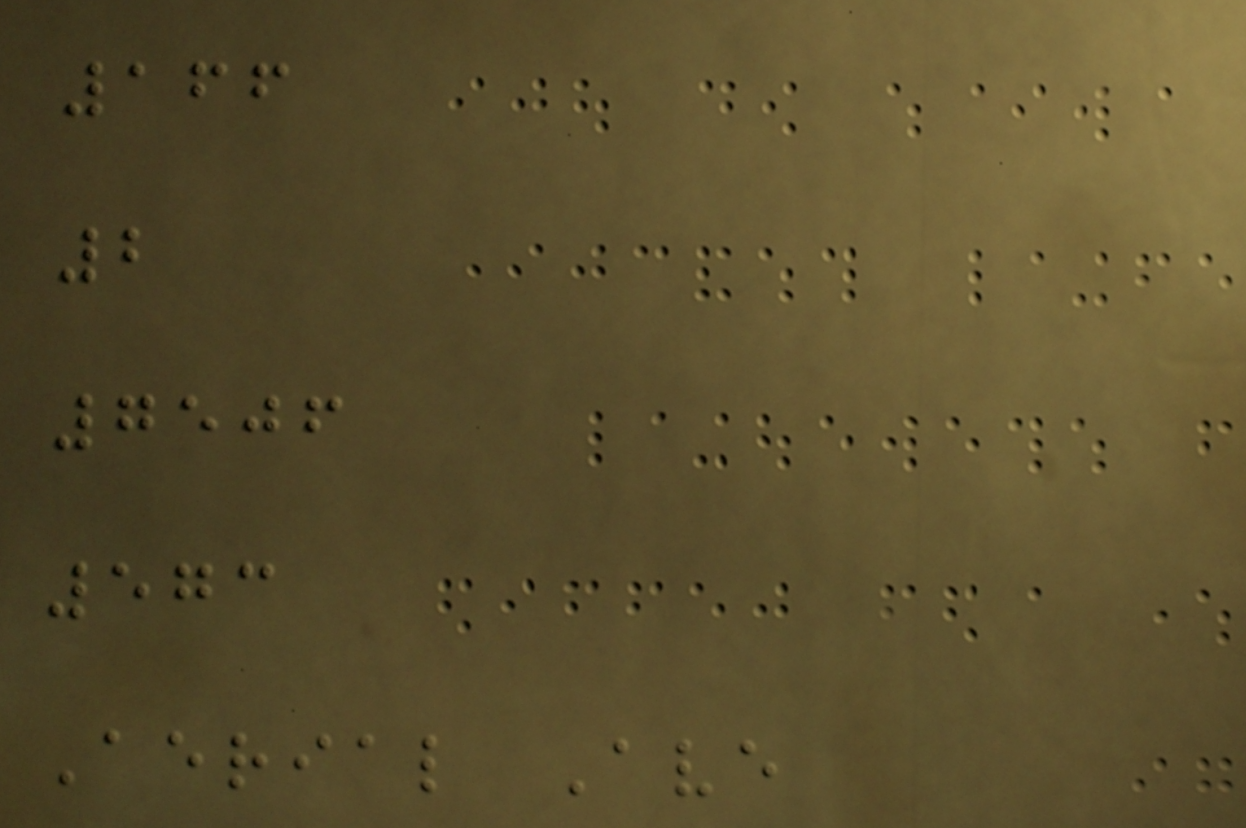166
2
7506
573
Aerial Ave
